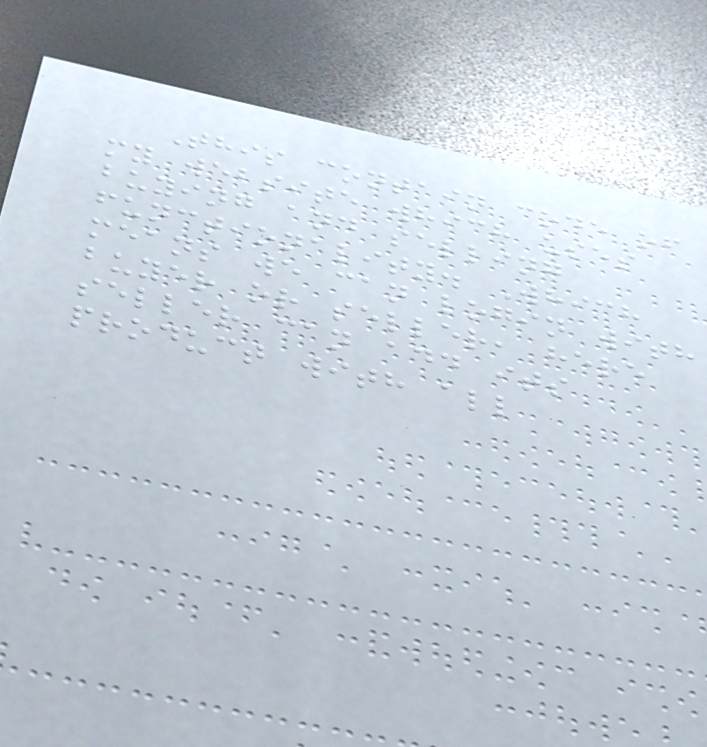This contain code of
my website which uses
buying and selling
functionality. Which
means we can login with
buyer or seller, here
seller can add its
product with all
